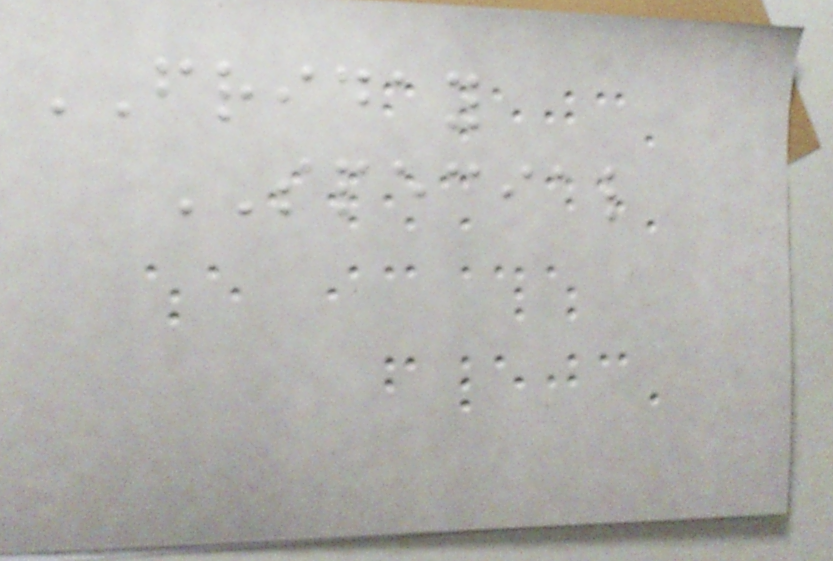FRIDAY
SPECIAL
